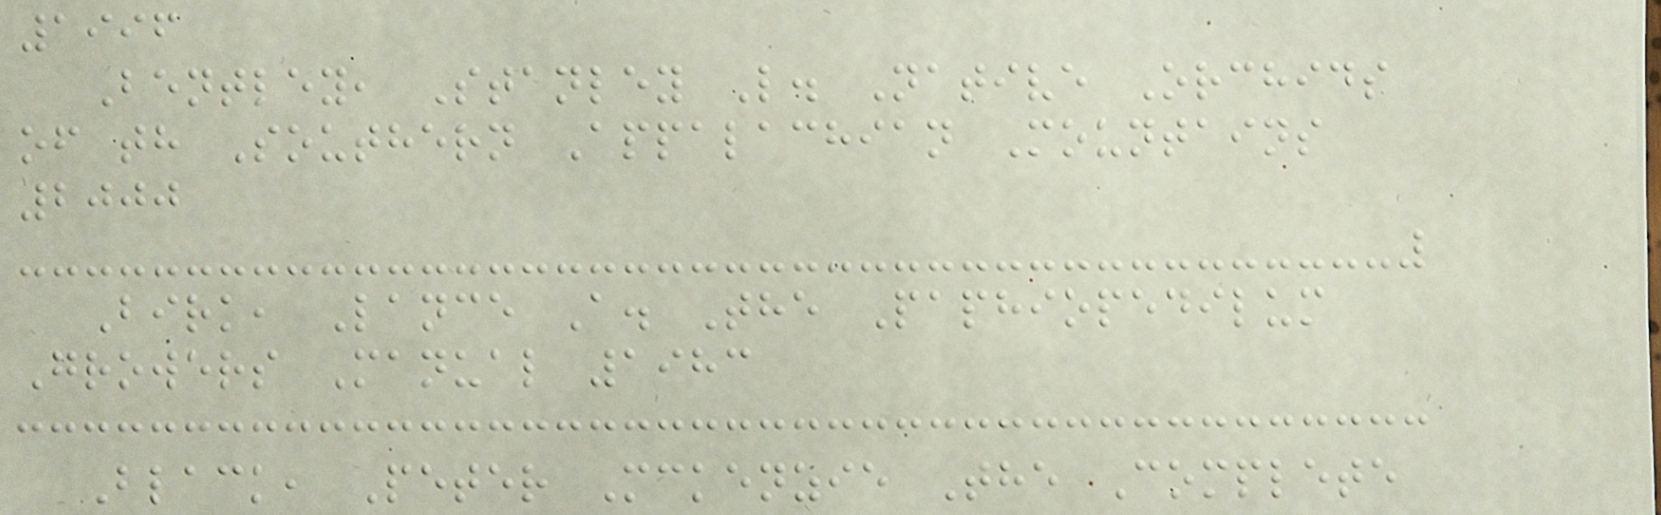1996
Bentley, Stanley L. Native Orchids
of th Southern Appalachian Mountains
2000
Birk, Lance A. The Paphiopedilum
Growers Manual 1983
Black, Peter Mckenzie The Complete
